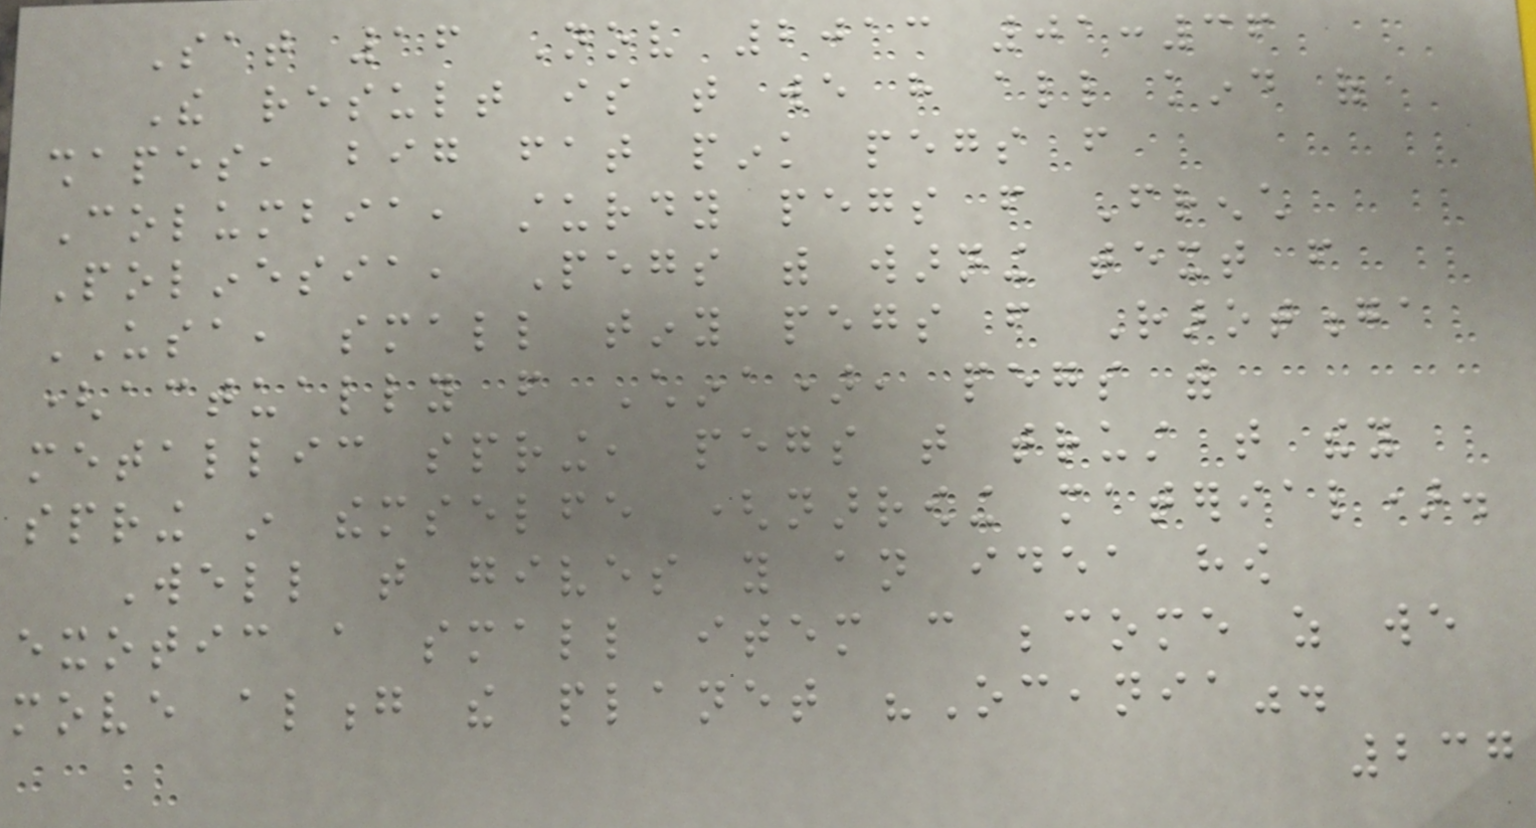Sat 16 Nov 2013 01:36
The result is that we have all kind of
shapes, big fat pink pegs from
Columbia, sturdy pegs from French
Polinesia, Pegs with warning text from
USA, small tiny pegs from Rarotonga
(actually from China), pegs with
metallic spring, pegs that trust that they
spring in themselfe (narrowing material).
Well that gives you an idea how
exotic a small item can become as we
move along the planet "Oceania".
237
